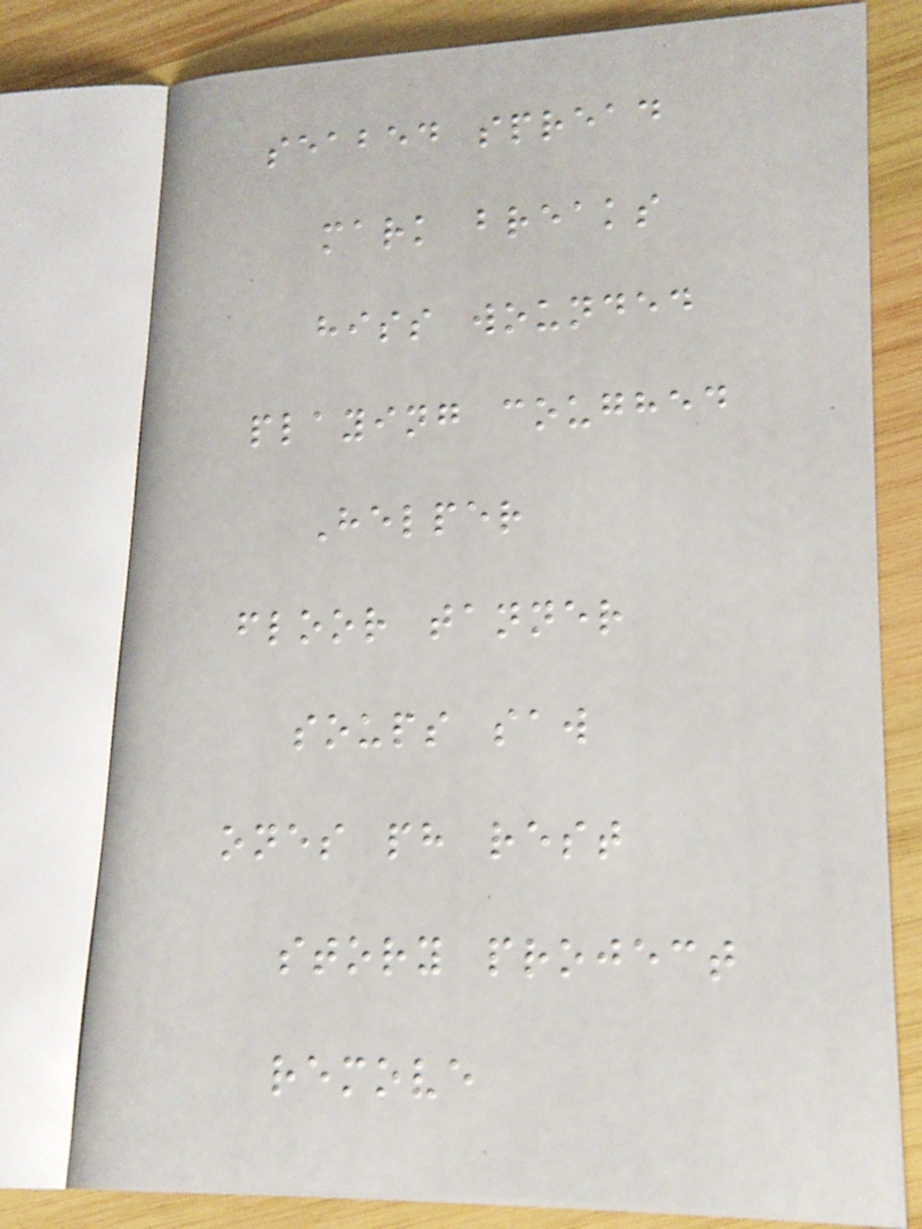seabed spread
mark breaks
hiss wounded
playing coughed
Helper
floor tanner
soups saw
ones ph rest
story project
remove
